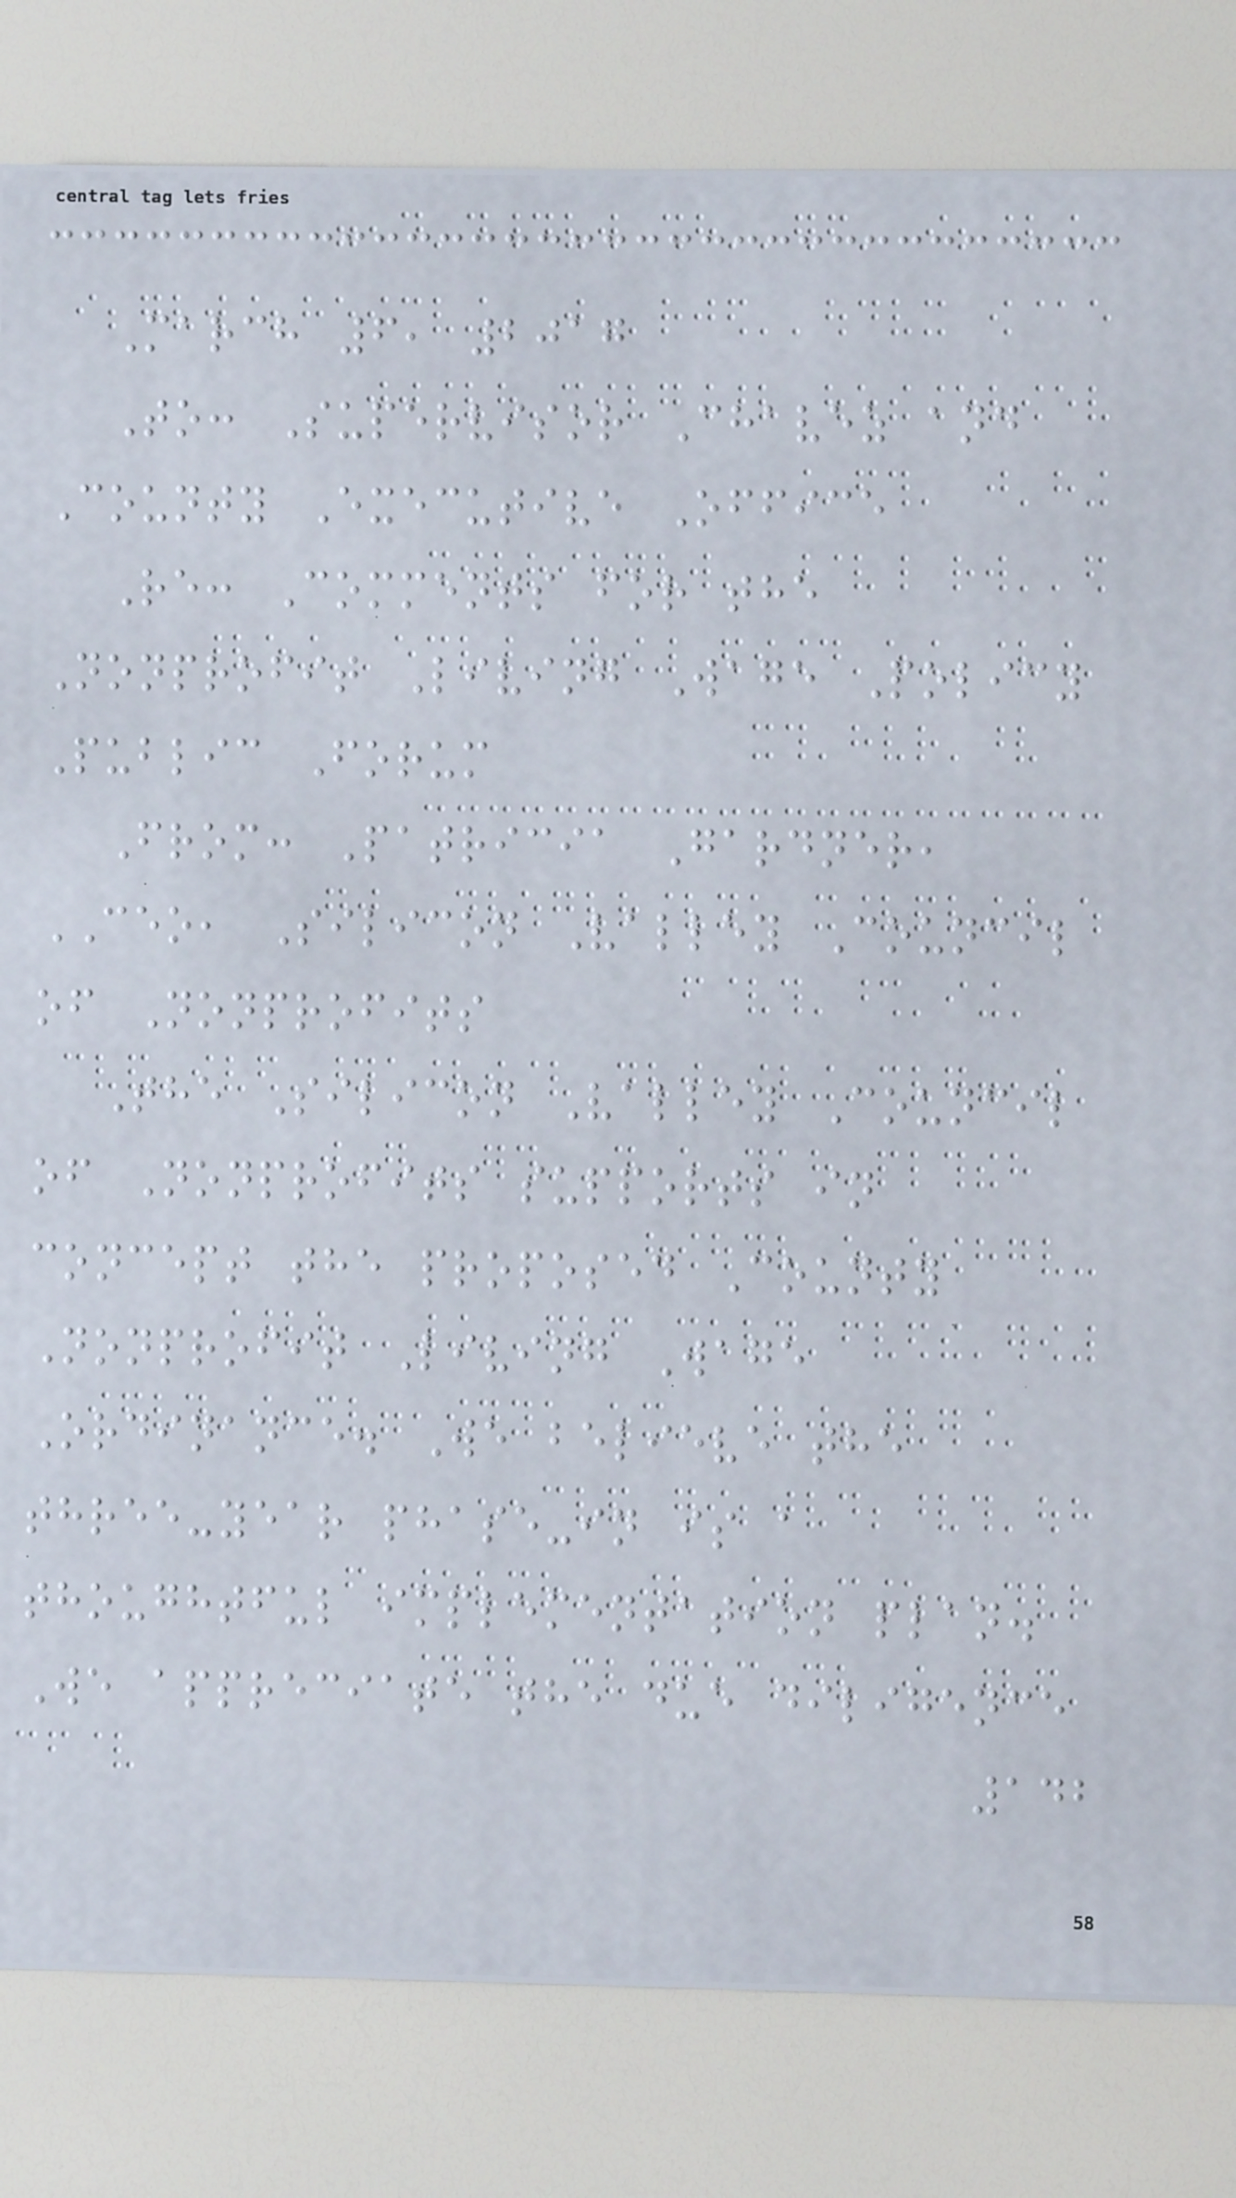March 6, 2017
To: Supervisor Chavez and
County Executive Office
Re: Comments for the
Nonprofit Living Wage Policy
Public Forum
From: Patricia Gardner,
CEO, Silicon Valley Council
of Nonprofits
The Silicon Valley Council
of Nonprofits supports in
concept the proposed County
Nonprofit Living Wage
Ordinance. We believe the
three-year phase-in is a
thoughtful implementation plan.
We appreciate the due diligence
142
